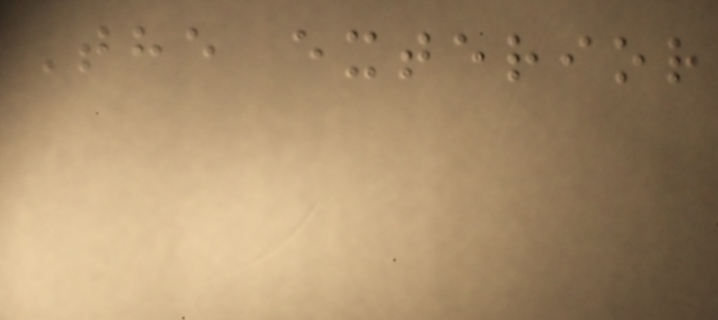The exterior
